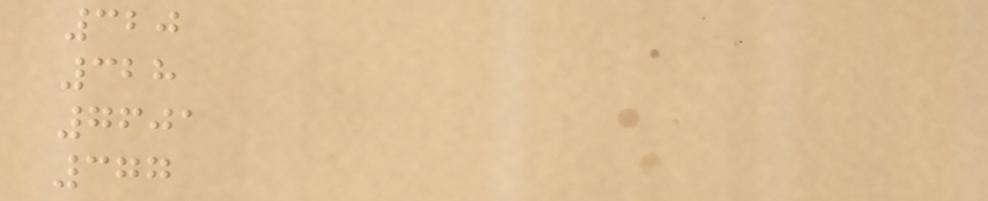320
328
7601
377
